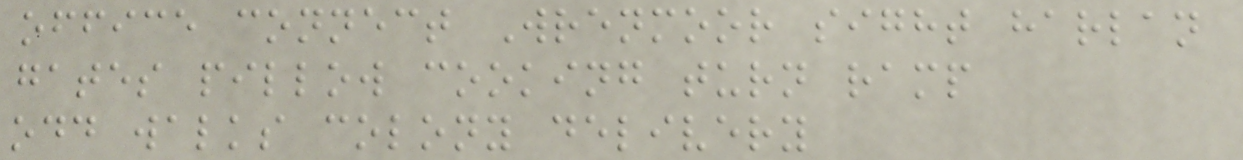office connect Wrenmoor sight harlan
gates pillow cooking turn ramp
odd walks colony delivery
